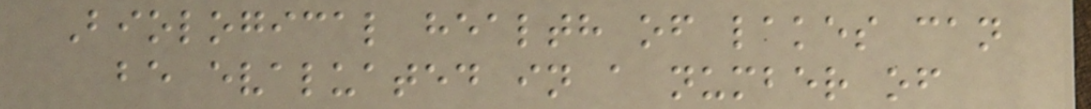Biological health of lakes can
be evaluated in a number of
